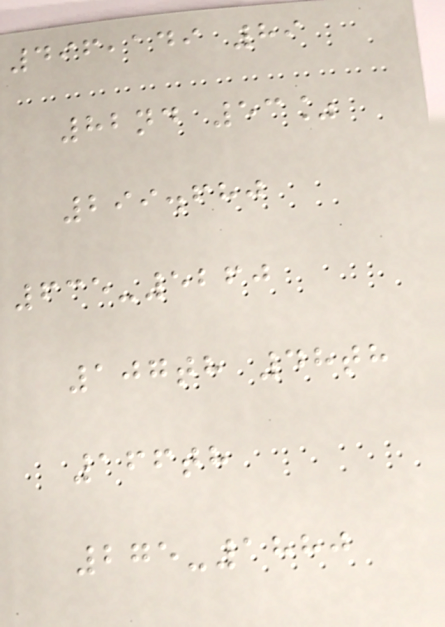496,149 89
82nd 53%
299.680
635-5260
107th 48th
166th
275-1880
